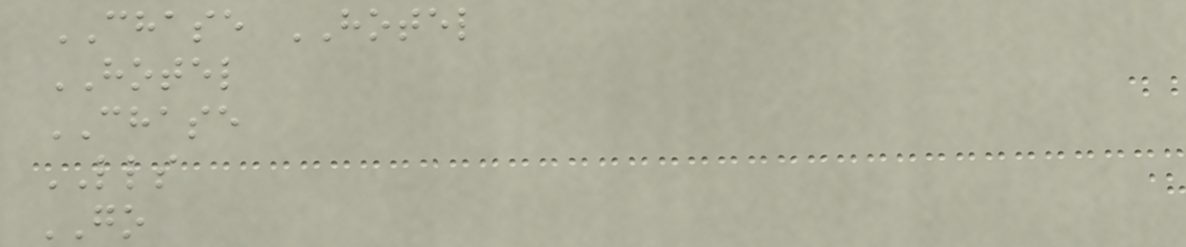CHASE HOTEL
HOTEL
CHASE
LLS
GO
